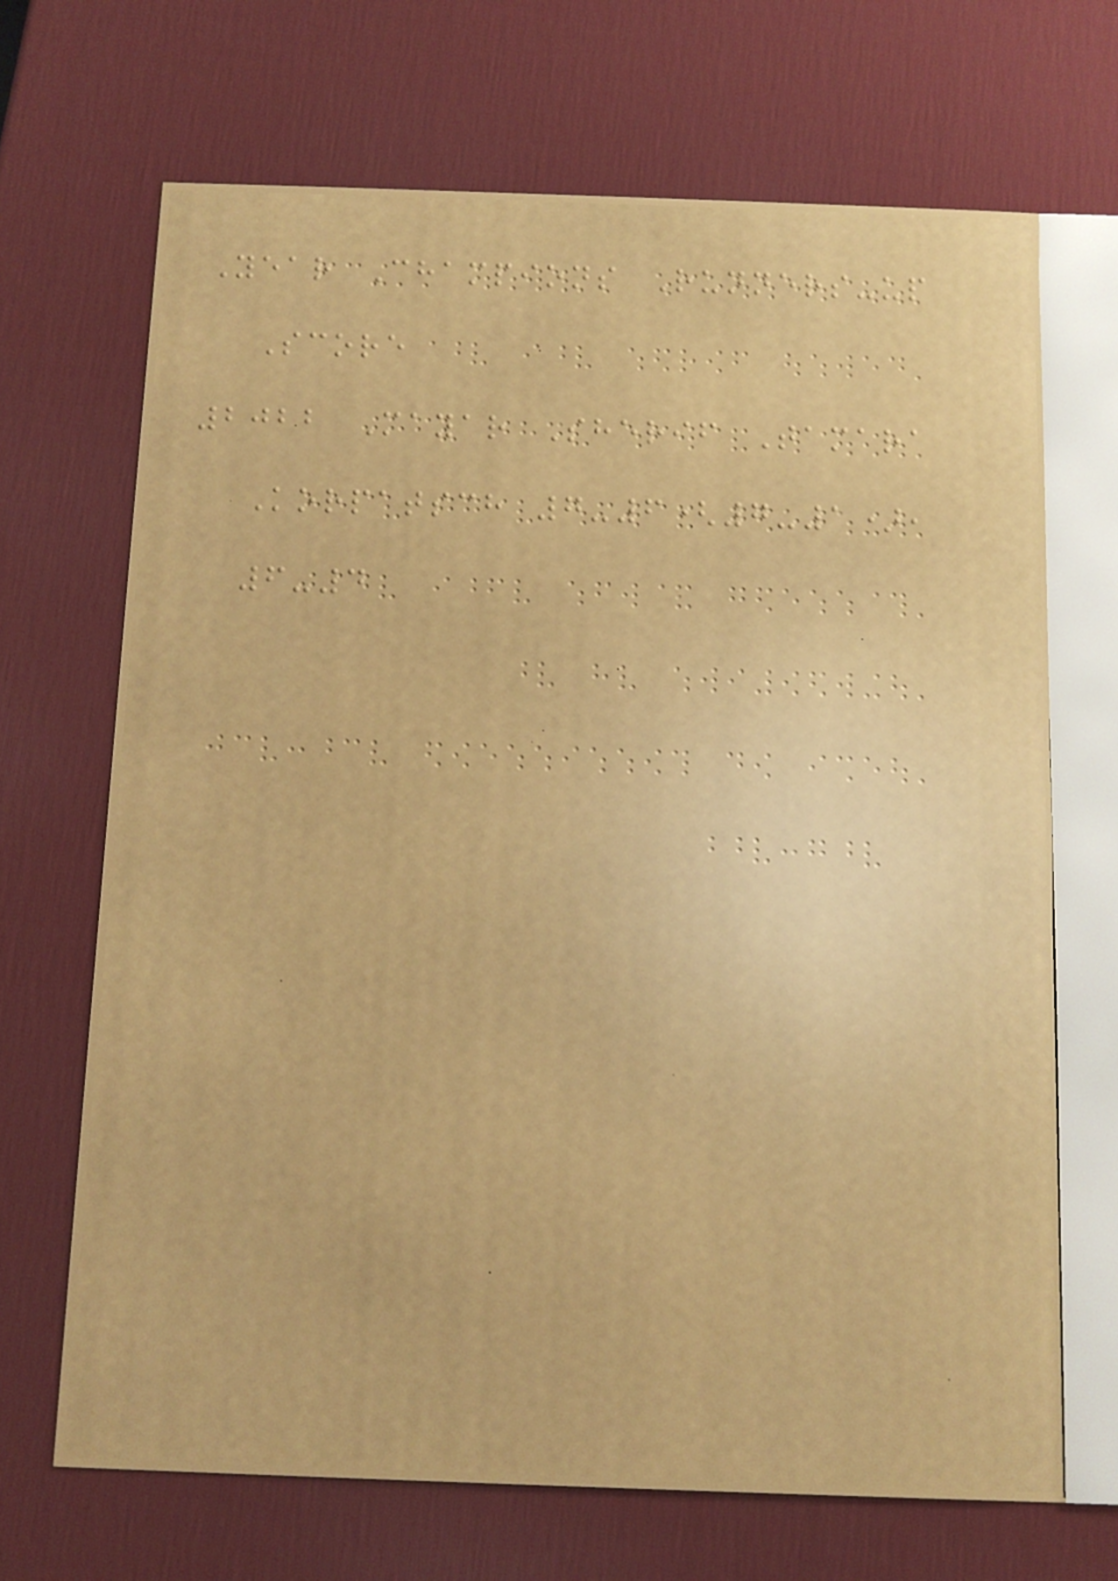Year Champions Runners-up
Score
2022 Mayar Sherif Tamara
Korpatsch 7-6(7-1),
6-4
